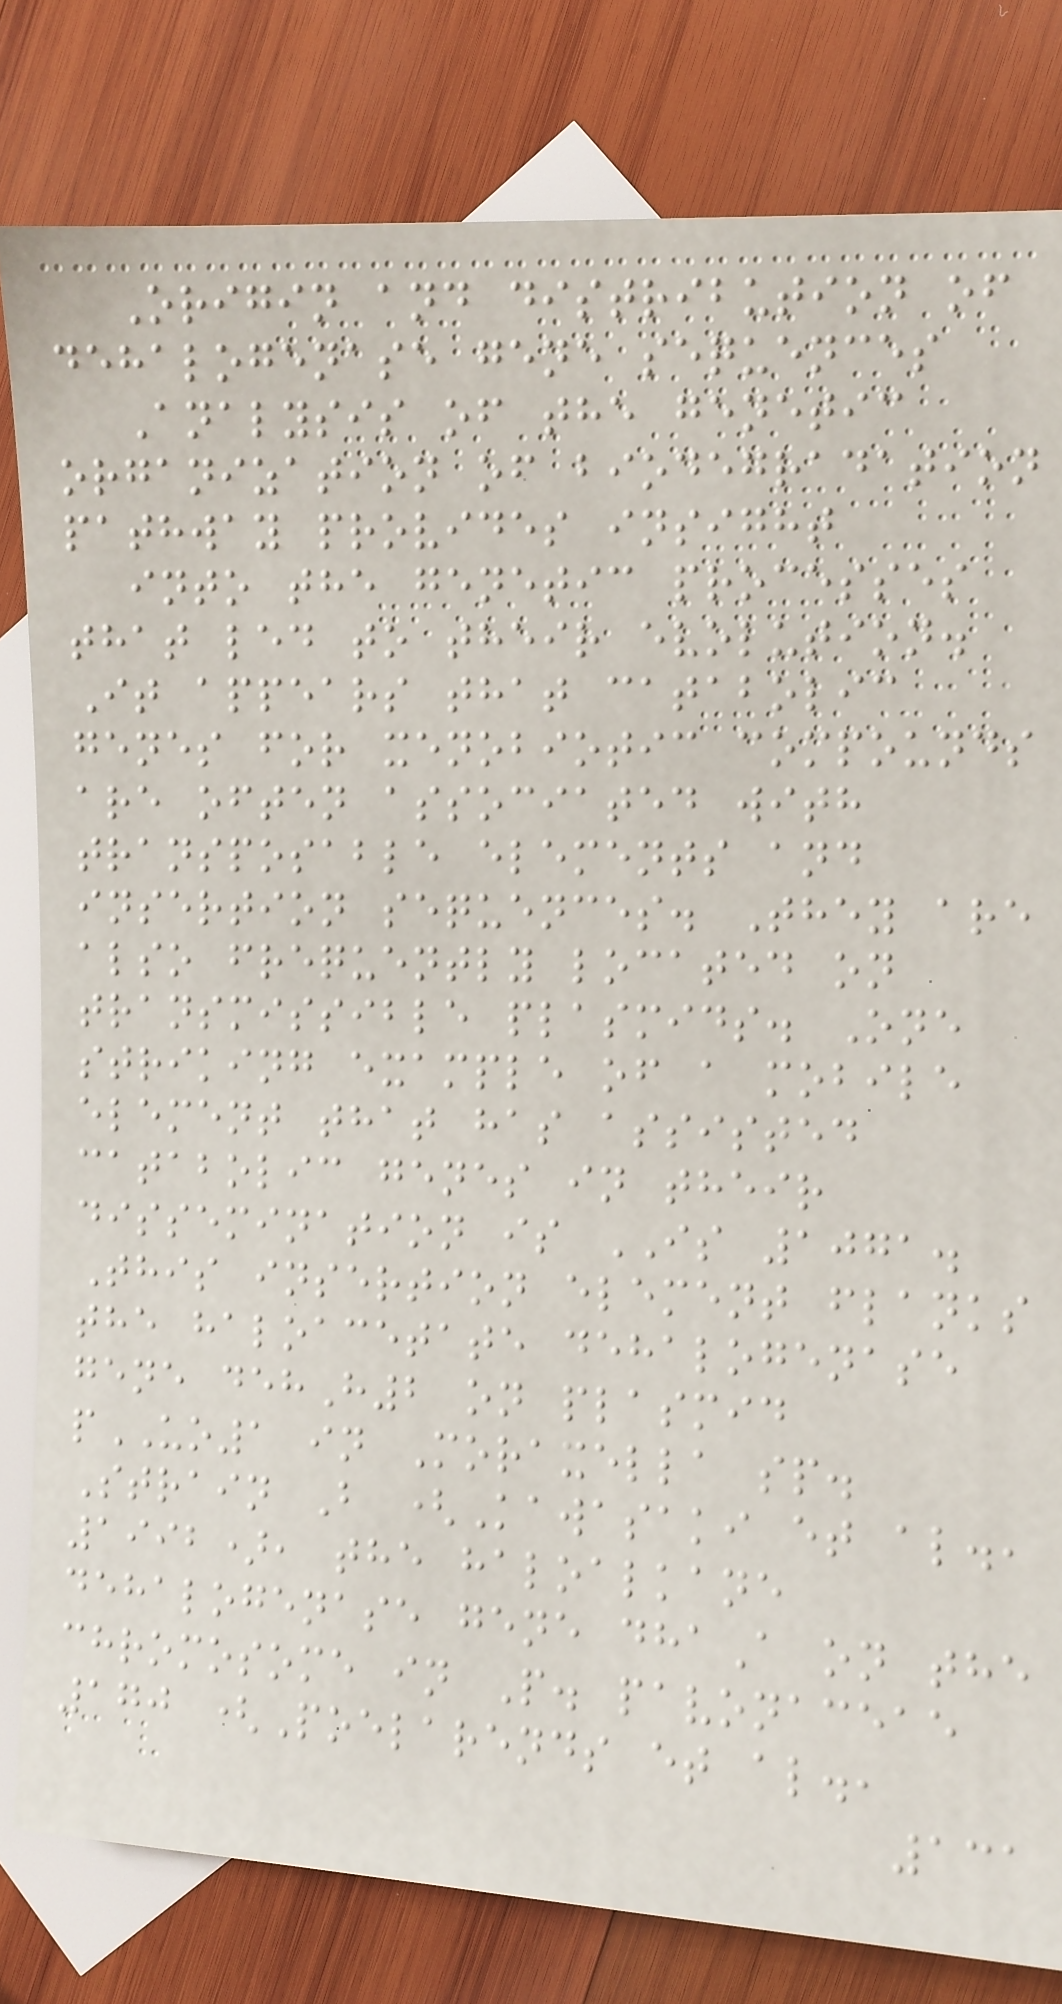Origin and distribution of
dehalogenase gene sequences
Analysis of the genetic
organization of biodegradation
pathway provides insight
into the genetic processes
that led to their evolution.
It appears that catabolic
genes for xenobiotic compounds
are often associated with
transposable elements and
insertion sequences. They are
also frequently located on
transmissible plasmids. One
striking example of a mobile
element that has assisted
catabolic genes in their
dissemination is IS 1071.
This insertion element flanks
the haloacetate dehalogenase
gene dehH2 on plasmid
pUO1 in Moraxella sp.
Strain B (Kawasaki et al.,
1992), the haloalkane
dehalogenase gene dhaA on the
chromosome in P. pavonaceae
170 (Poelarends et al.,
131
